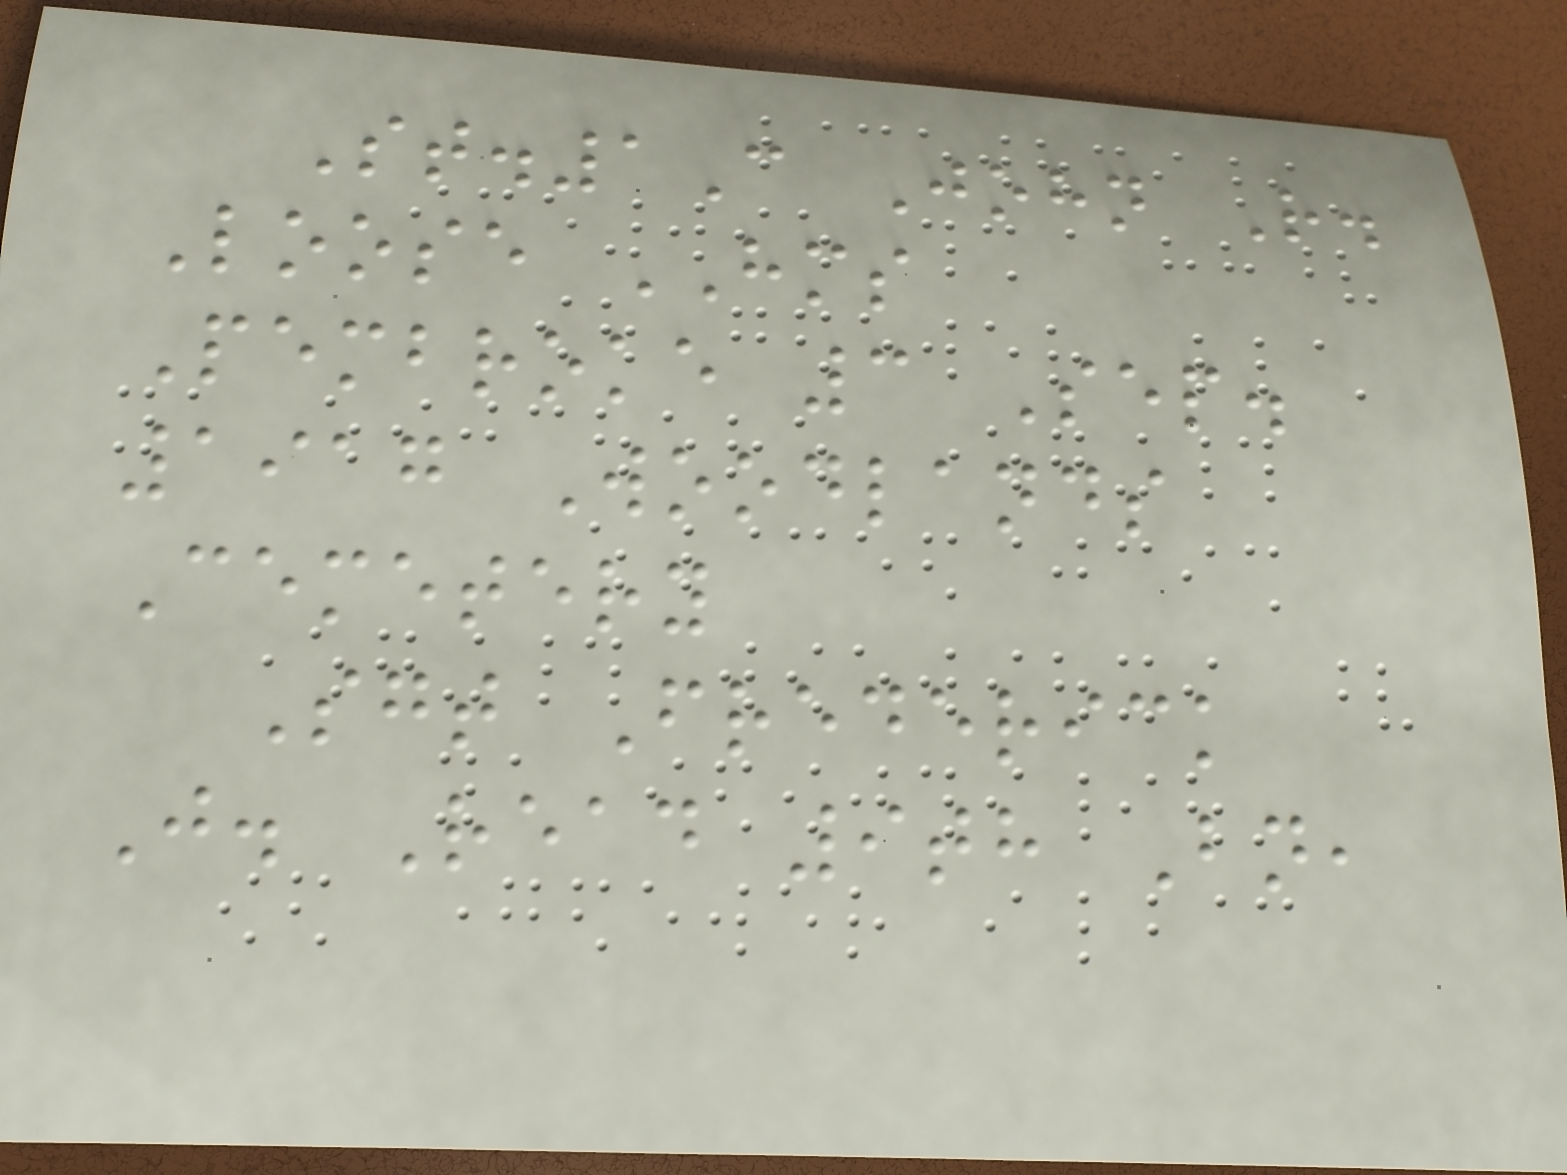St.1C John R.
Loose HMS
Pembroke 3 Sep.
1917 Woodlands
Cemetery
Sgt Frederick
J. Read 9th Bn,
